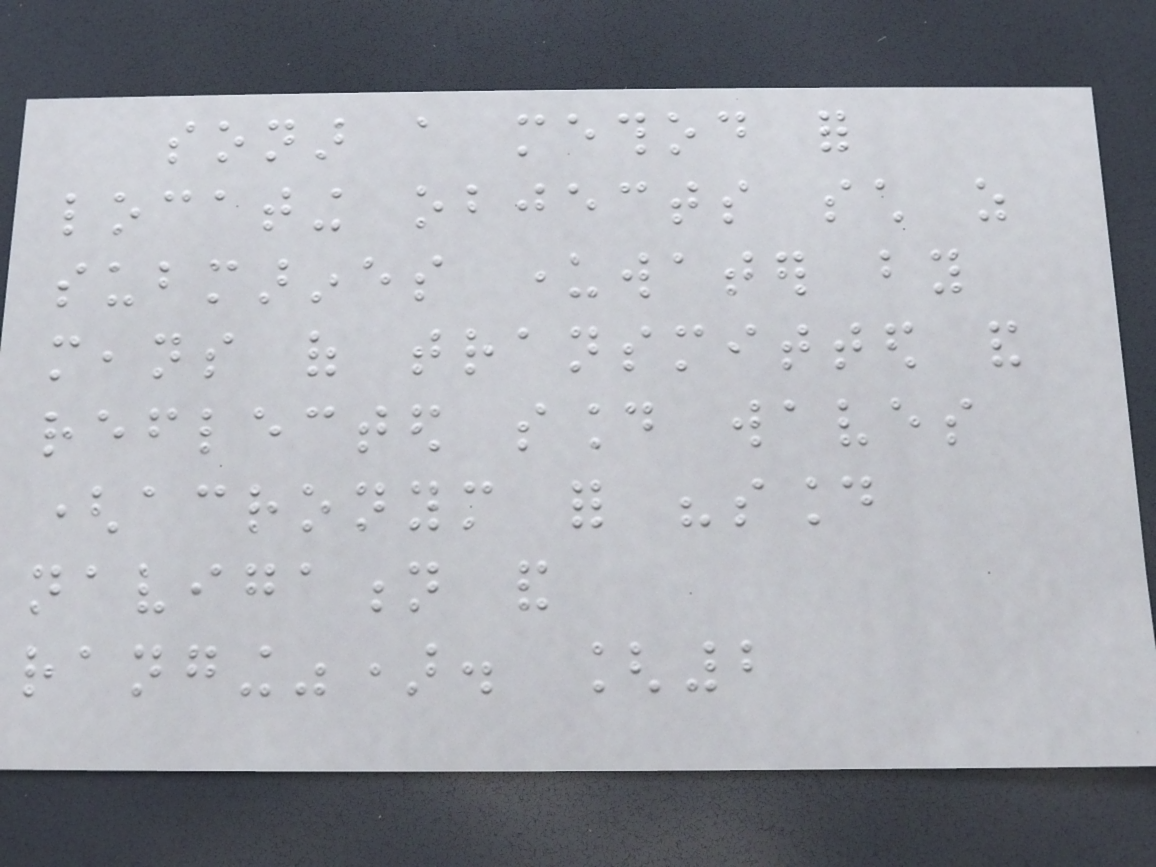sonar a method for
locating objects such as
submarines underwater by
means of transmitted and
reflected sound waves
(acronym for "sound
navigation and
ranging"). [2
